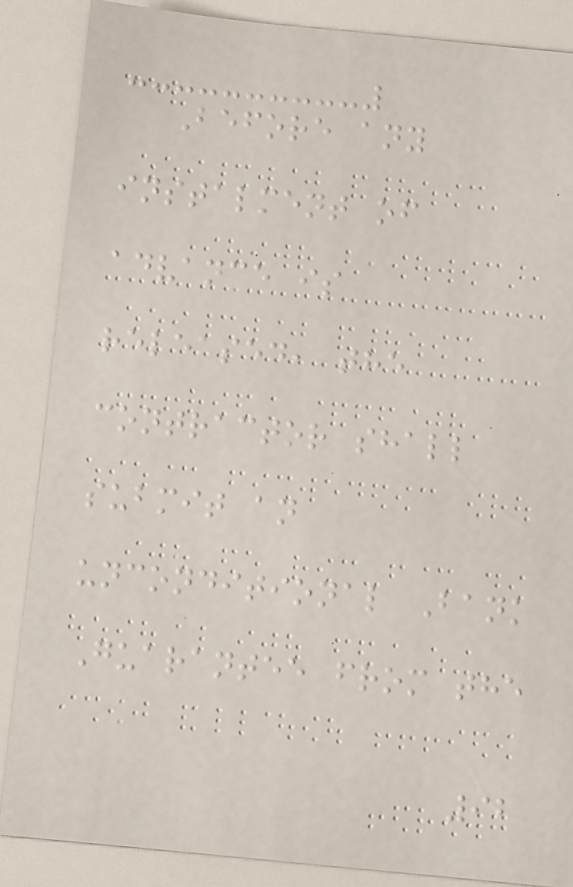Before any
instalment of
advance is
released, the
contractor shall
submit an
unconditional Bank
Guarantee from the
92
